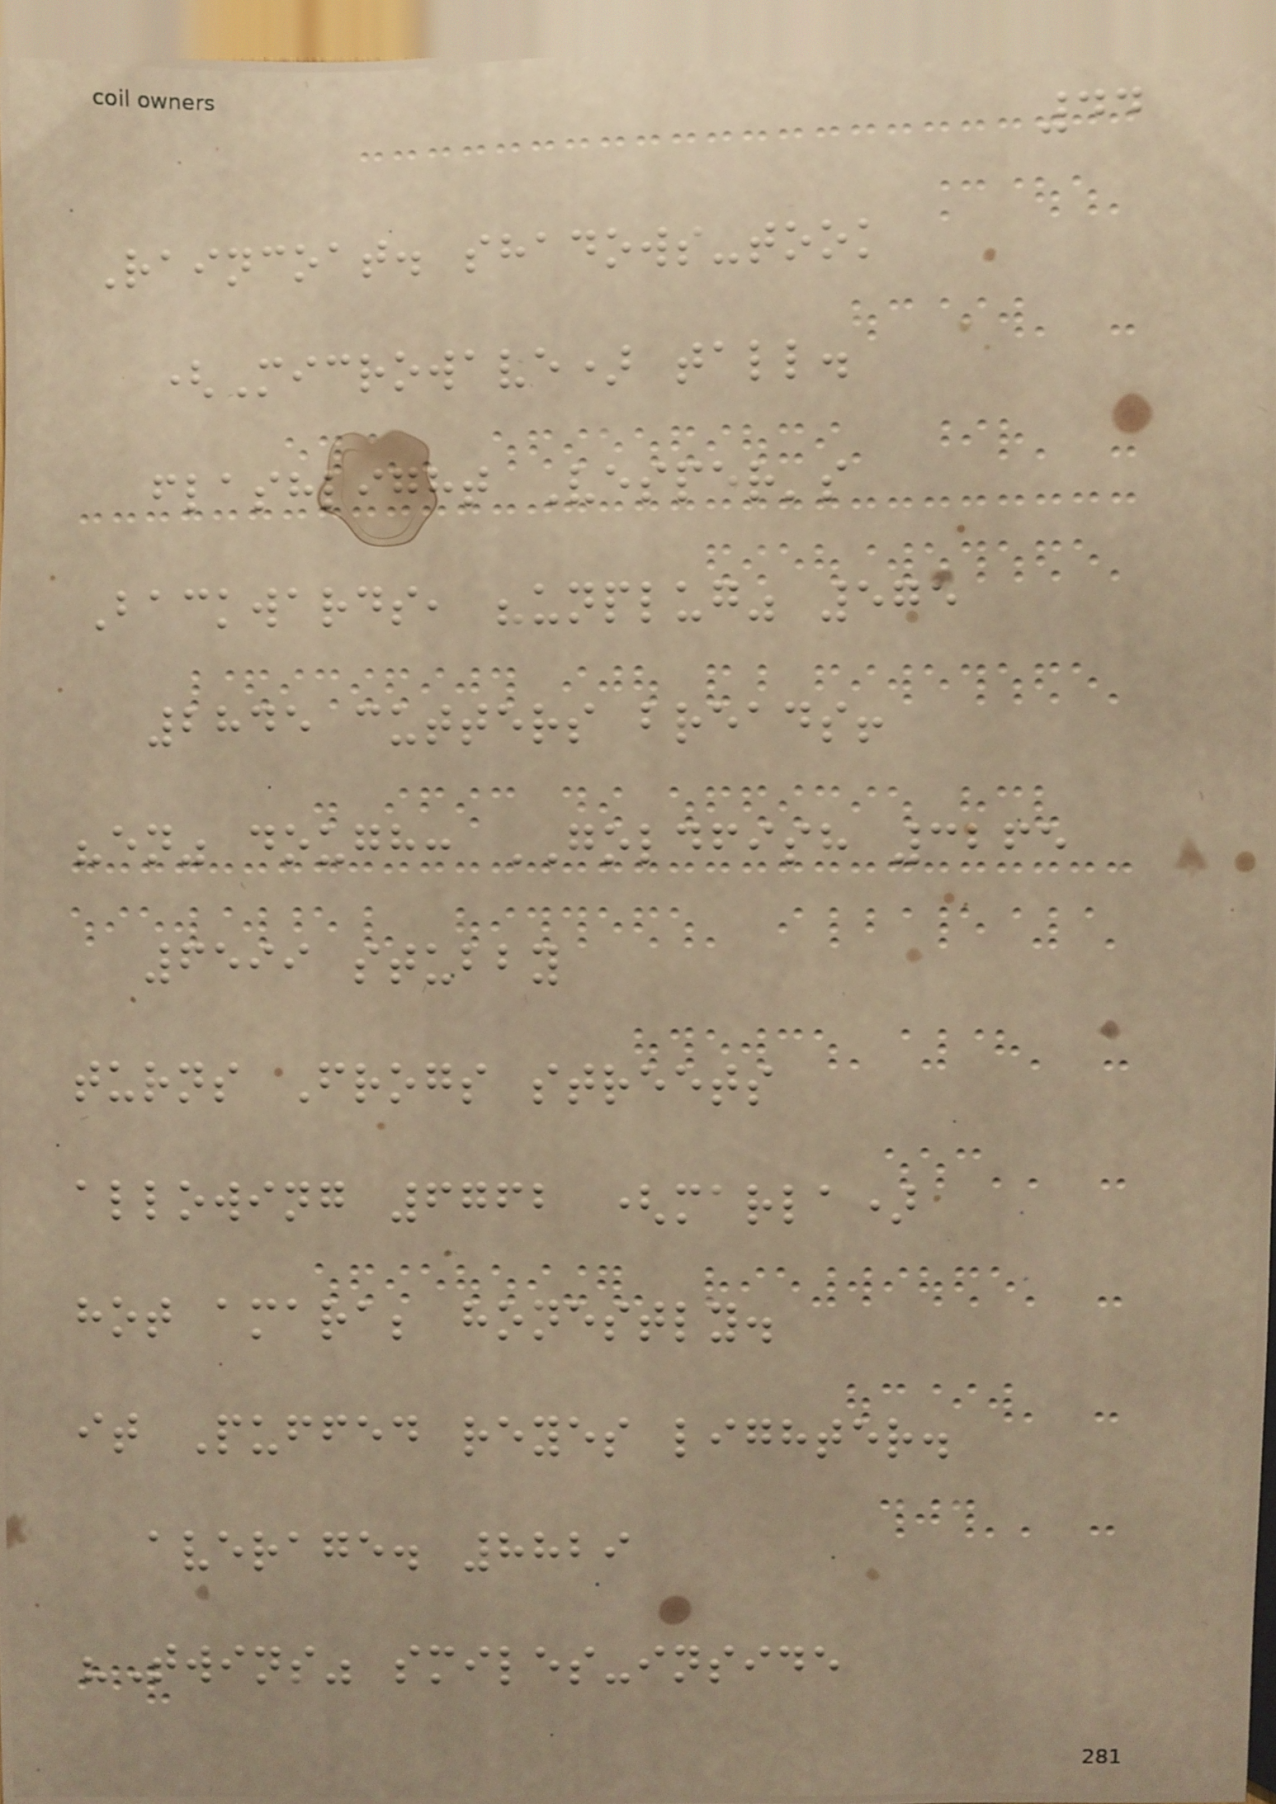44
Raincoat. shadows-took
(Microwave) tall.
flashlight Vesper's
Backwards, "unplug" 575
2845 cutters breads!
"en" dough: GOLDFISH 3265
6599 stubby
turns Frogs streets
allowing 6762 (marla)
hot amara; honestly.
it Puffed reyes lighter.
average. 8829
"Twins" smiles-inside
